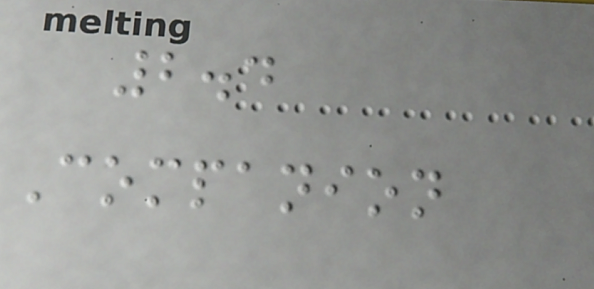2.4
Companion
